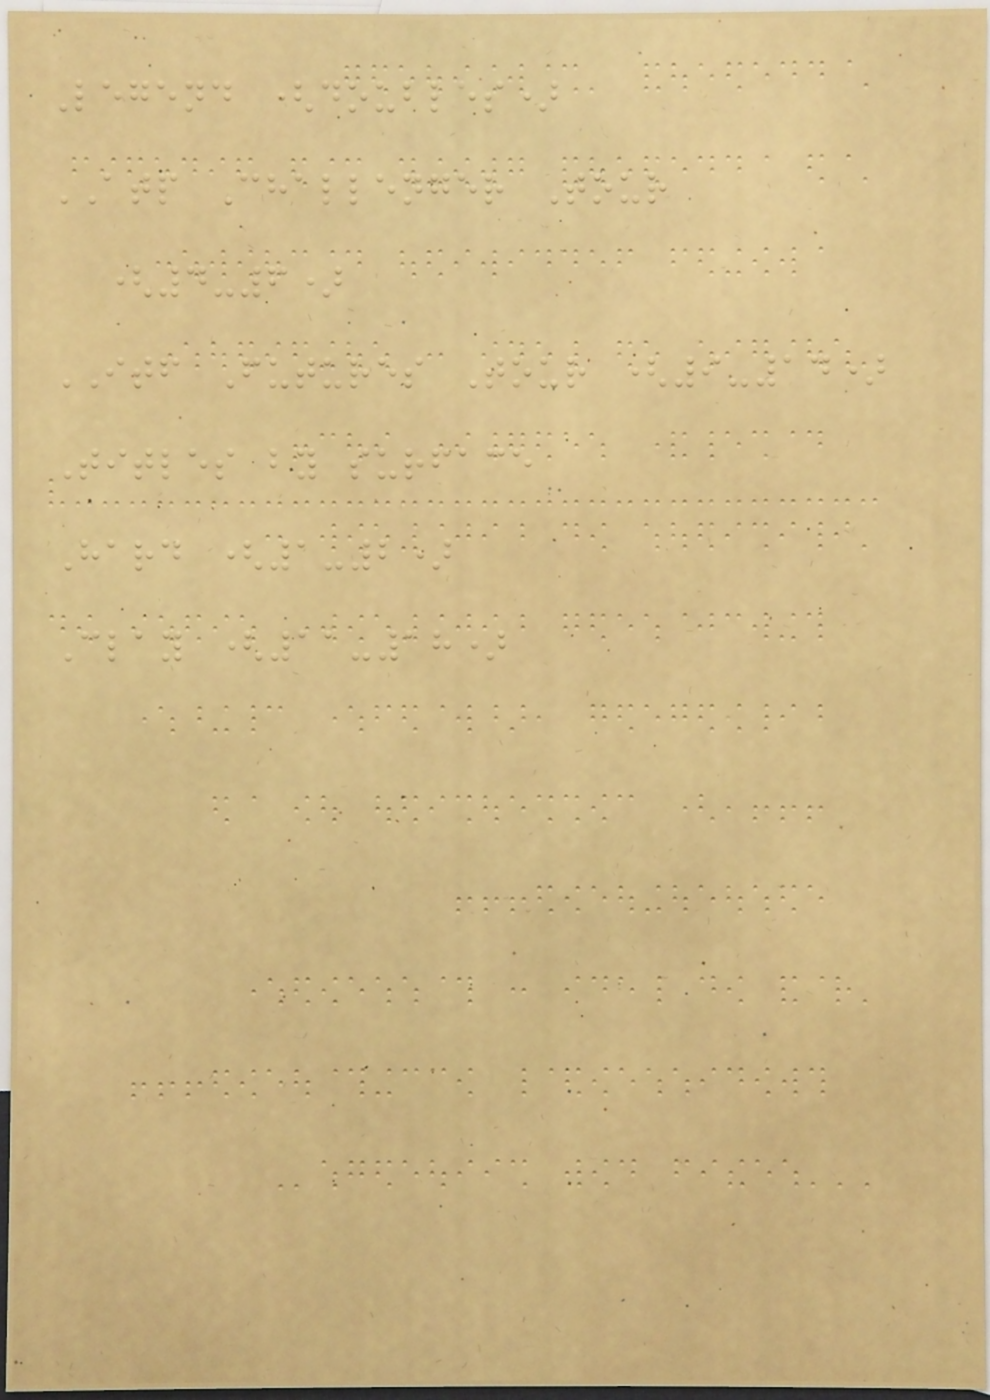Legend (doubles)
ATP Challenger Tour
(4-6)
ITF Futures Tour (9-14)
Titles by surface
Hard (1-2)
Clay (11-18)
